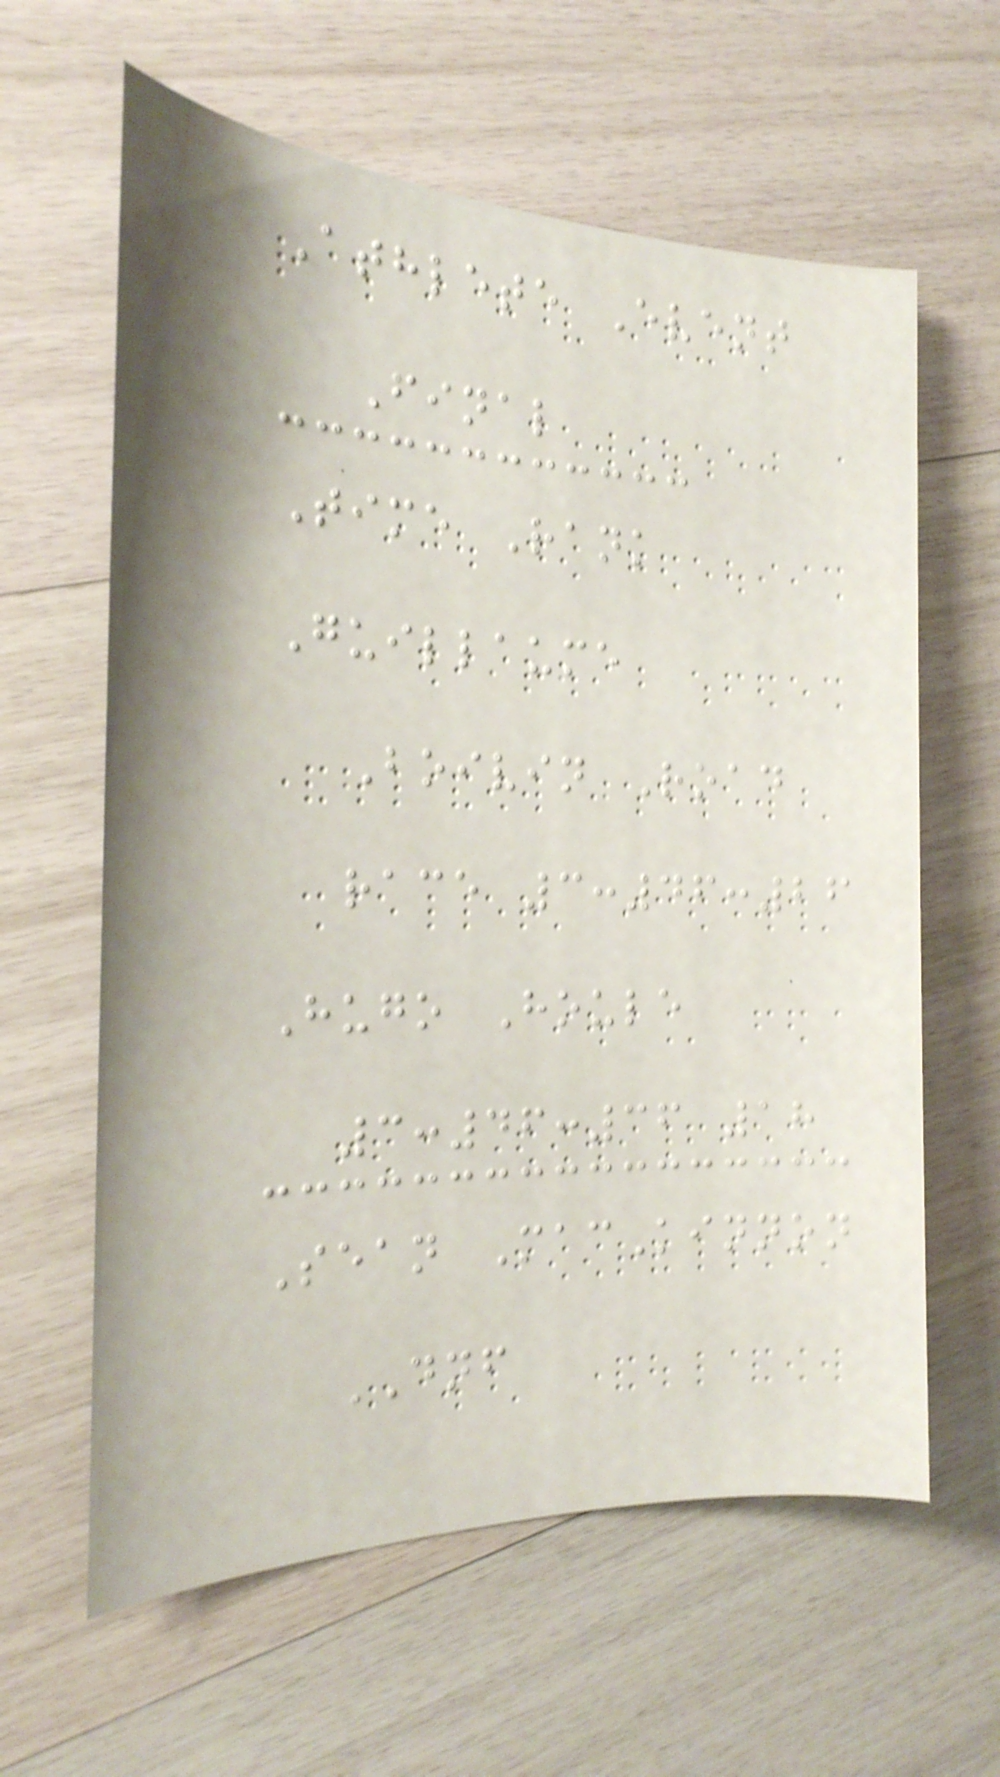Athlete Event
Final
Time Rank
Guillaume
Boivin Road
race 3:46:26
Hugo Houle
3:46:36 18
Sean MacKinnon
DNF
